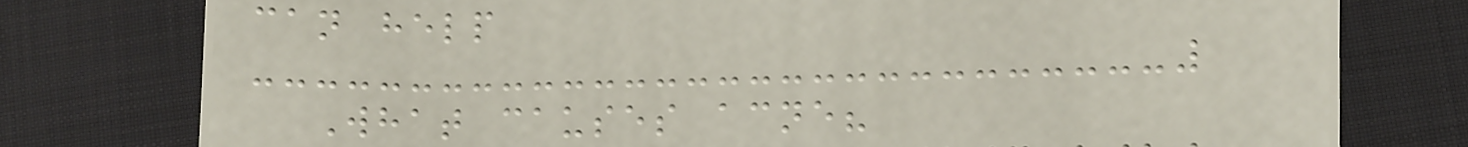can help
What causes acne?
